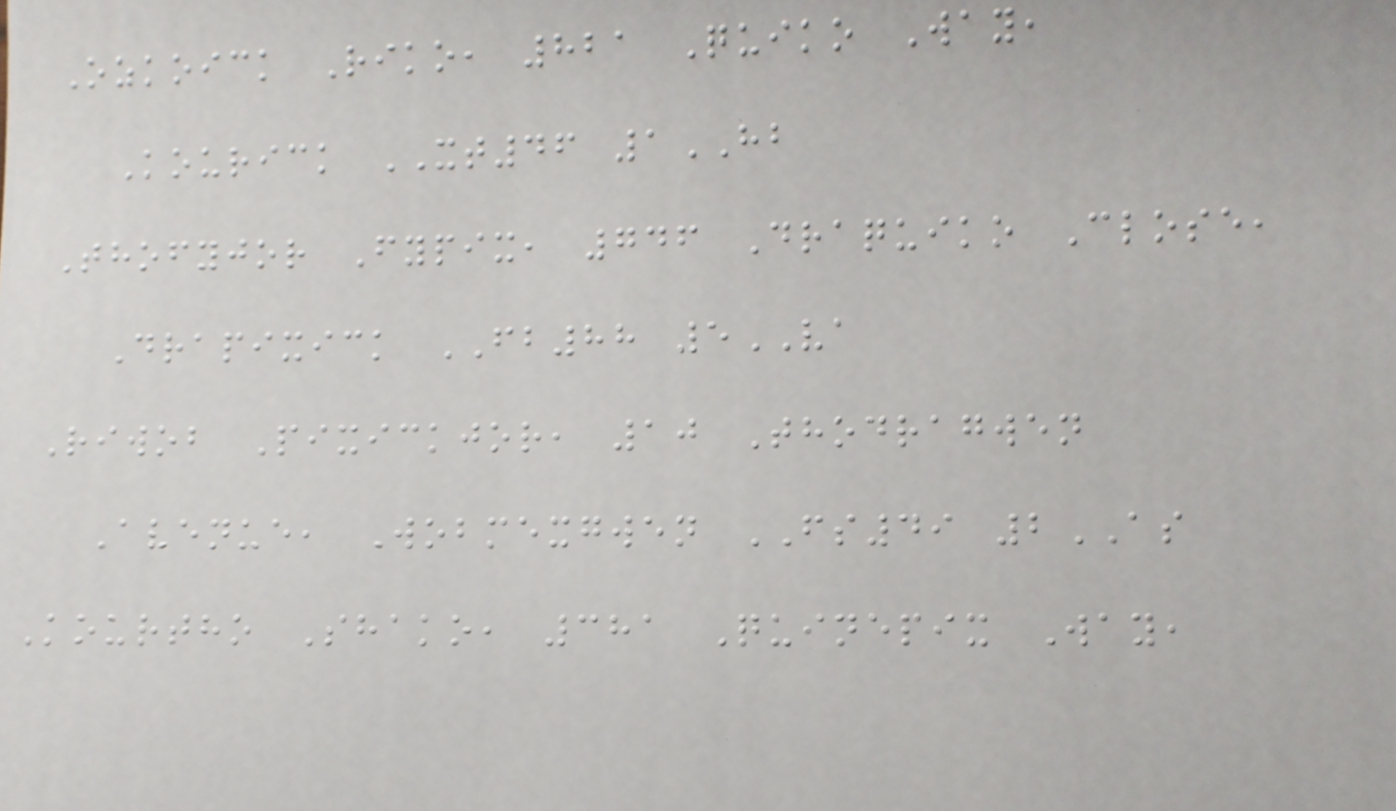Ozkoick Riko, 821 Quiko Way,
Kourick XT46 1HB
Thofyjor Fypix, 746 Draquiko Close,
Drapixick FB88 5VA
Riwob Pixickjor, 10 Thodragwen
Avenue, Wobmexgwen FS49 2AS
Kourtho Shako, 381 Quinepix Way,
